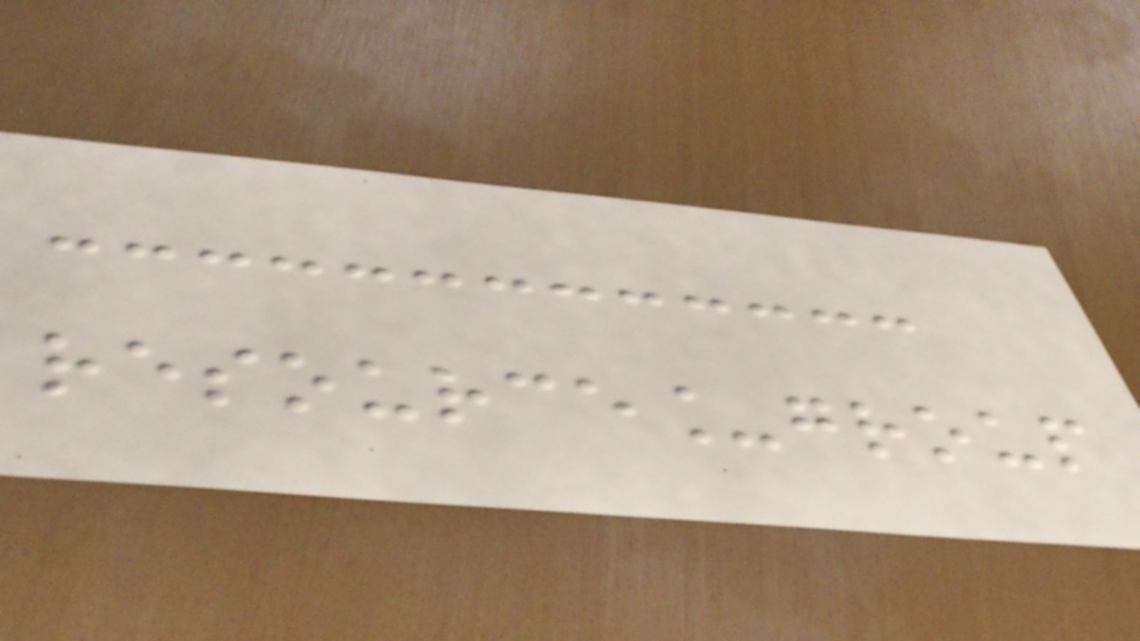resource_group
